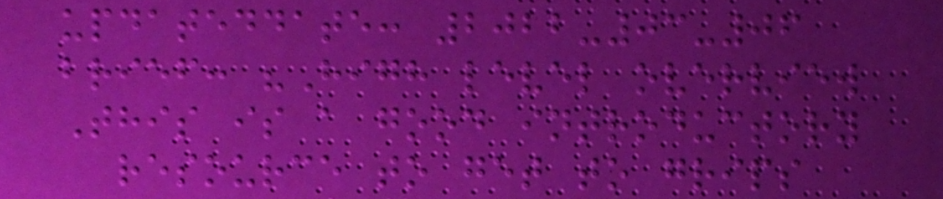updateddate: 2022-03-06
brief: "High level overview
This is a good introductory
resource to get to grips
